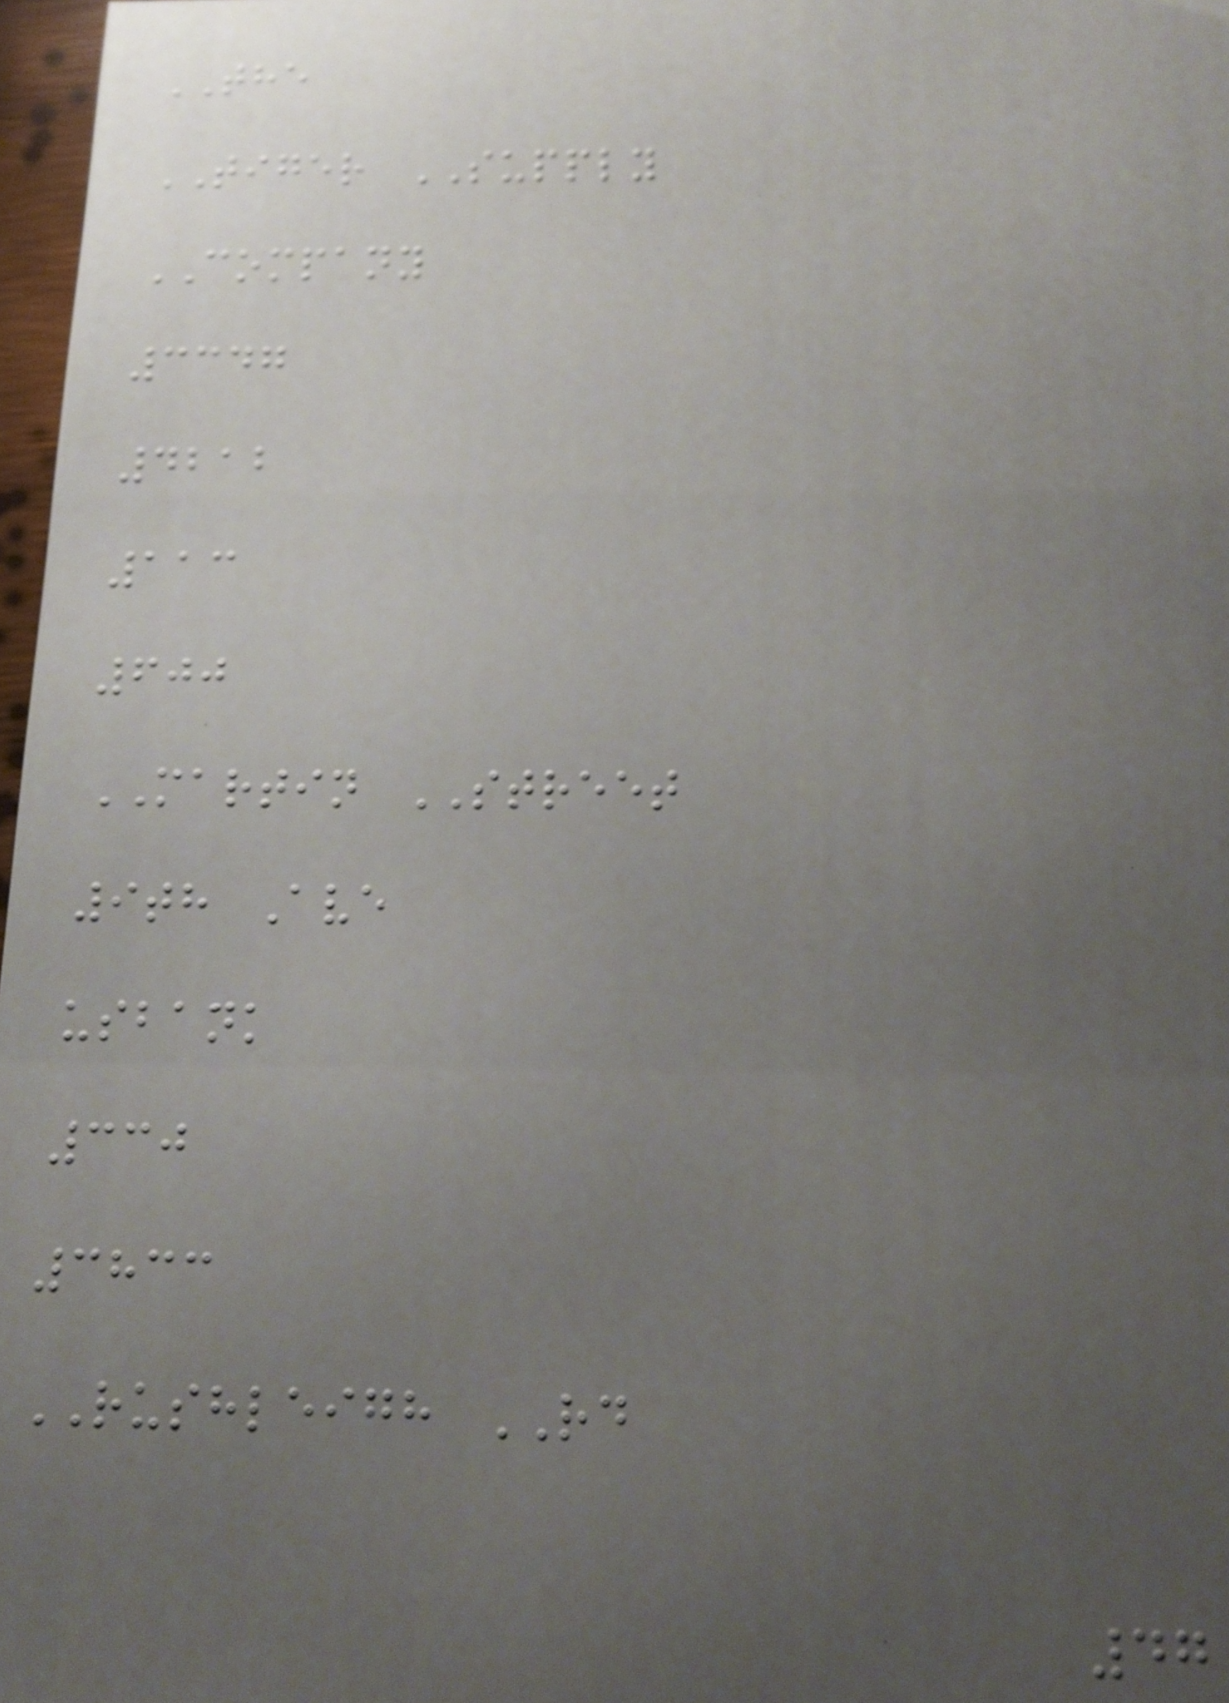THE
TIGER SUPPLY
COMPANY
3347
4212
113
600
MARTIN STREET
9th Ave
usbank
330
3833
RUSHLEIGH RD
47
